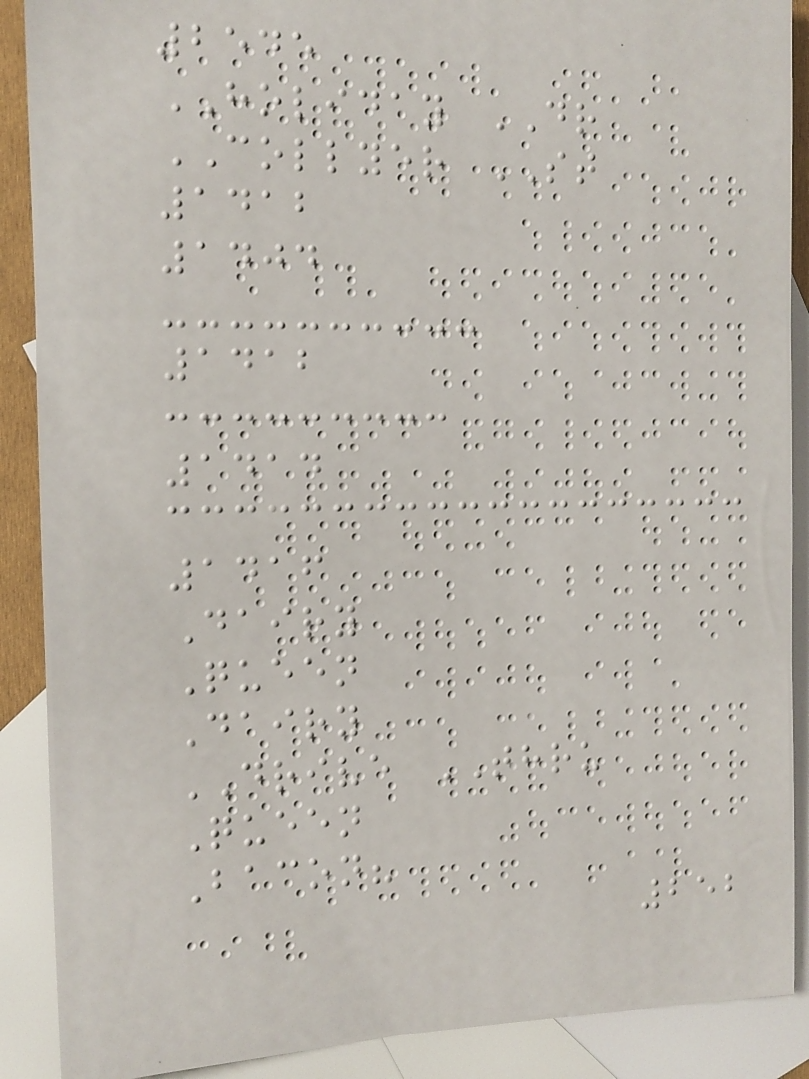2545
HOLIDAY DR
COLLYER ST
1412
1404
1412
1414
1416
Dairy
Queen
Dairy
DRIVE THRU
Queen
Bacon?
252
